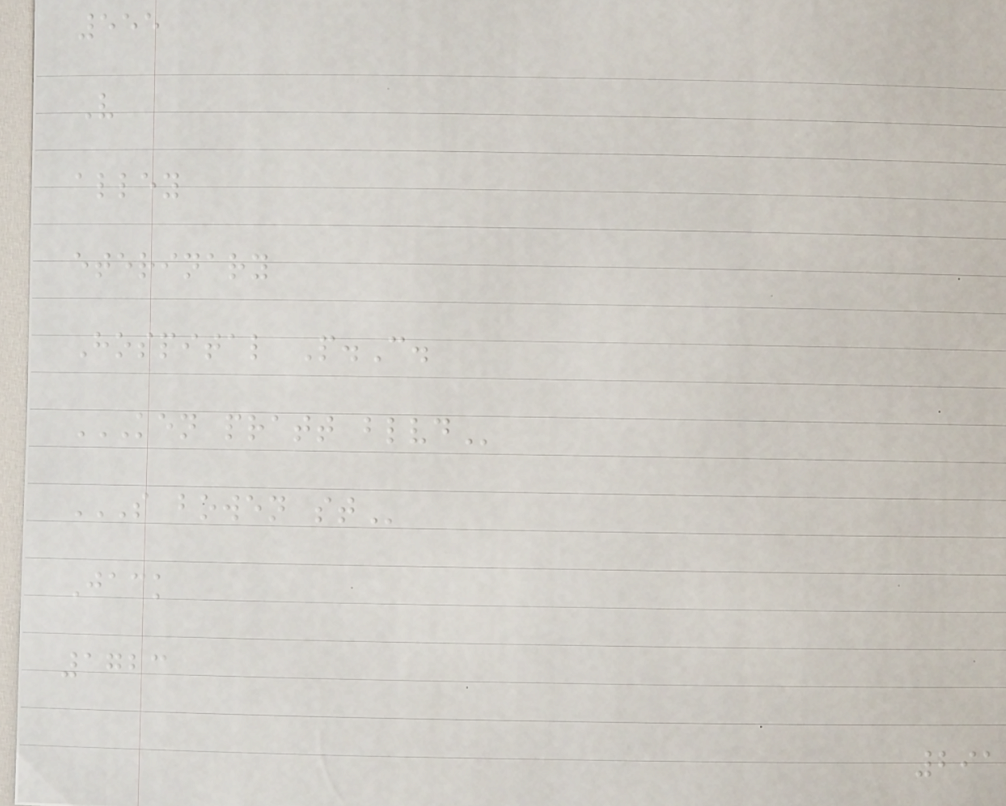555
V
alley
eterinary
Hospital P.C.
KEN PRATT BLVD
S BOWEN ST
Jack
1723
291
